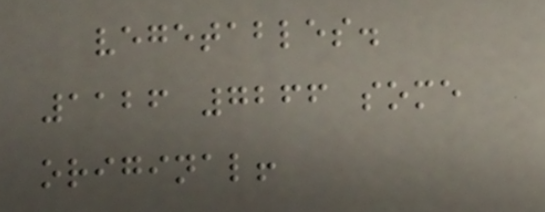vegetables.
1126 7266 some
original!
